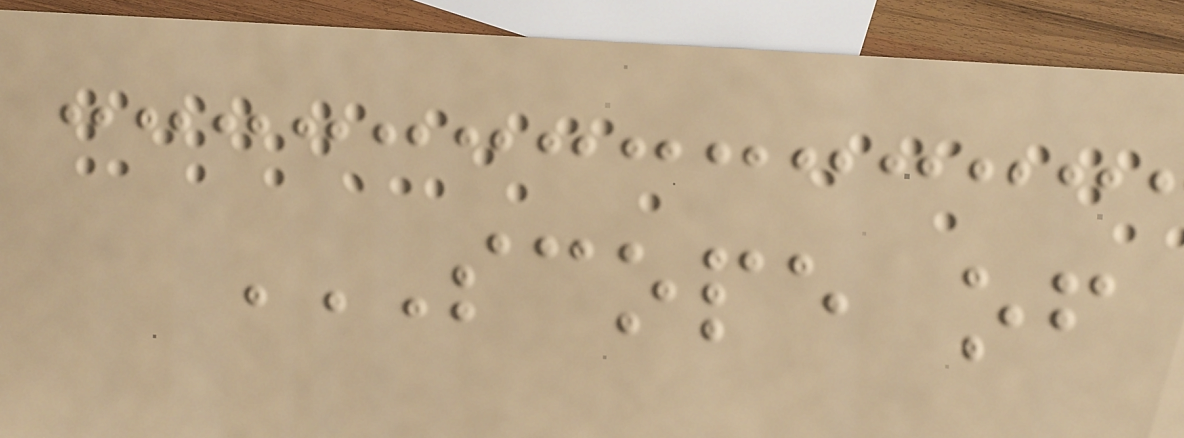SCOPE OF
